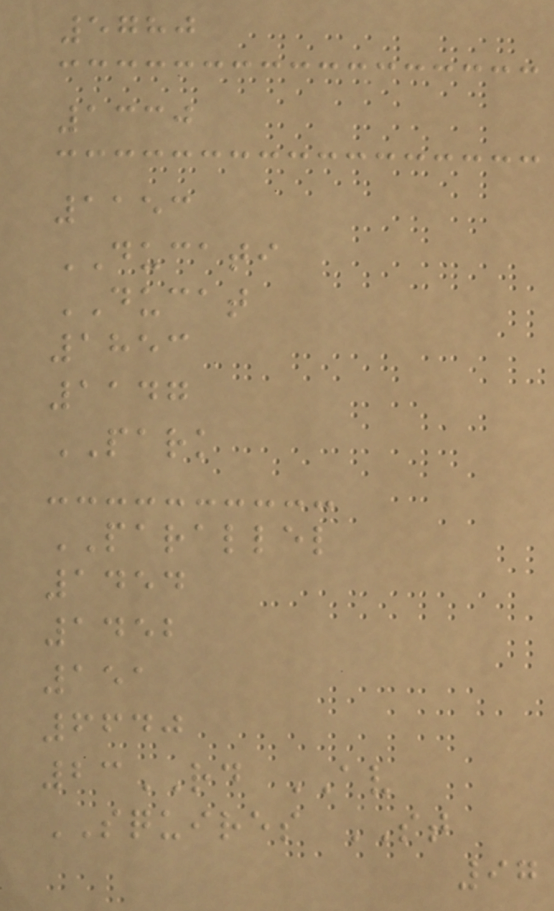5780
1330
1153
DUCATI
DUCAT
1853
1147
PARK
PARALLEL
1454
1452
151
6640
23RD AV
SQUIRES ST
97
